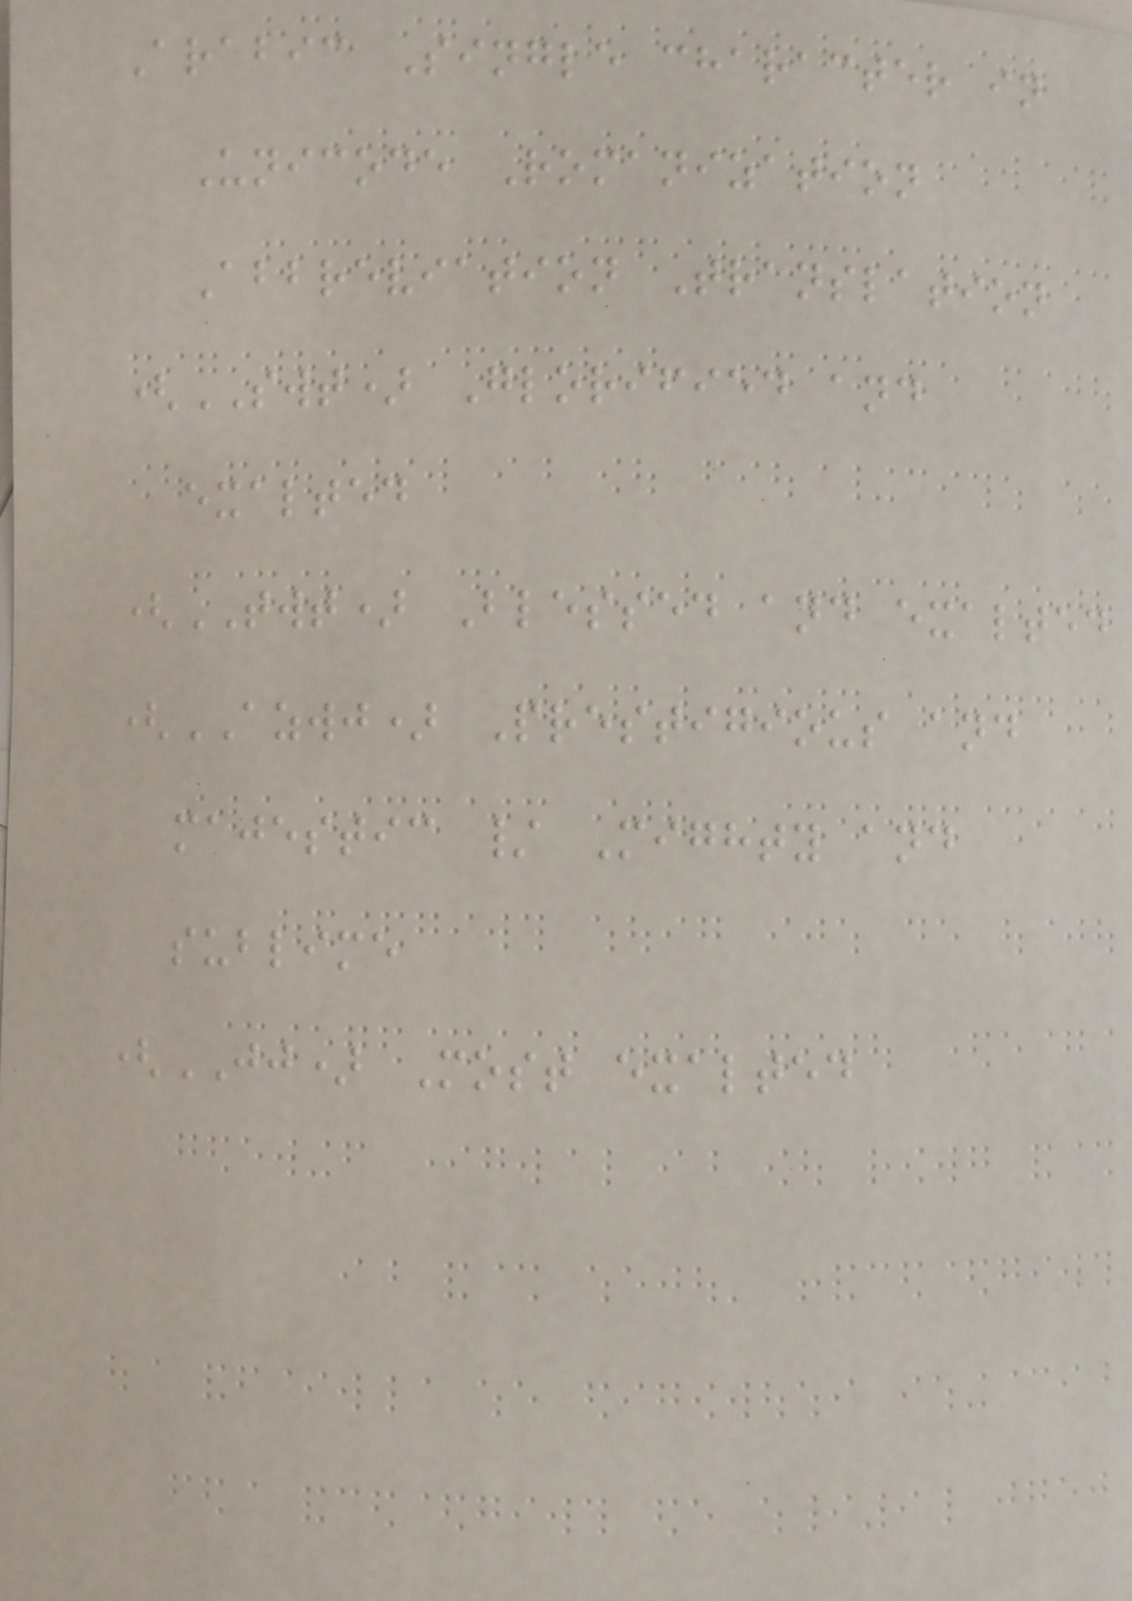Arabic Single character in
Unicode Romanization
Abbreviation Translation
(SWT) Glorified and
exalted
(TWT) Blessed and exalted
(AZWJ) Prestigious and
majestic / Mighty and
sublime
(JJ) Most exalted
